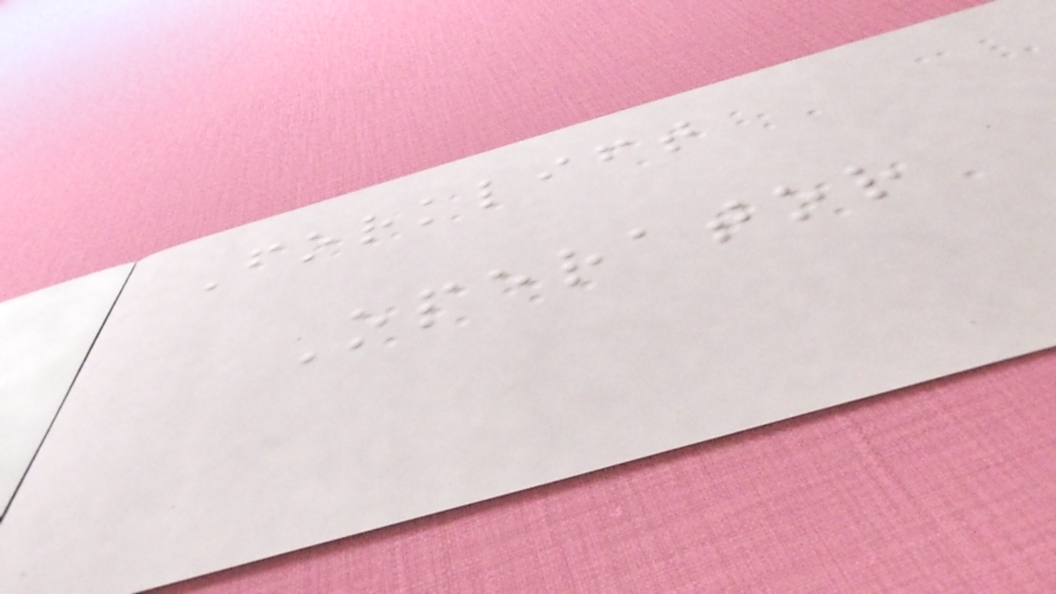Forklift
Operator
